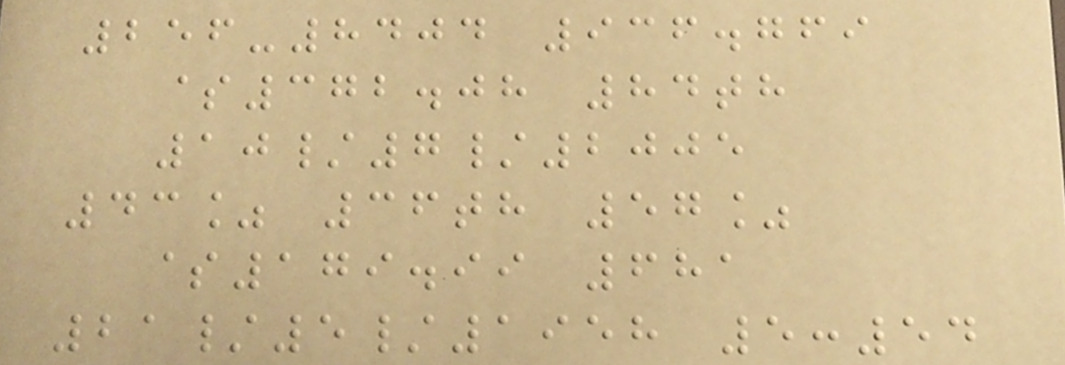256-8404 936.769
$372.08 84th
10/7/2005
43% 36th 57%
$179.99 681
21/5/1958 5:54
